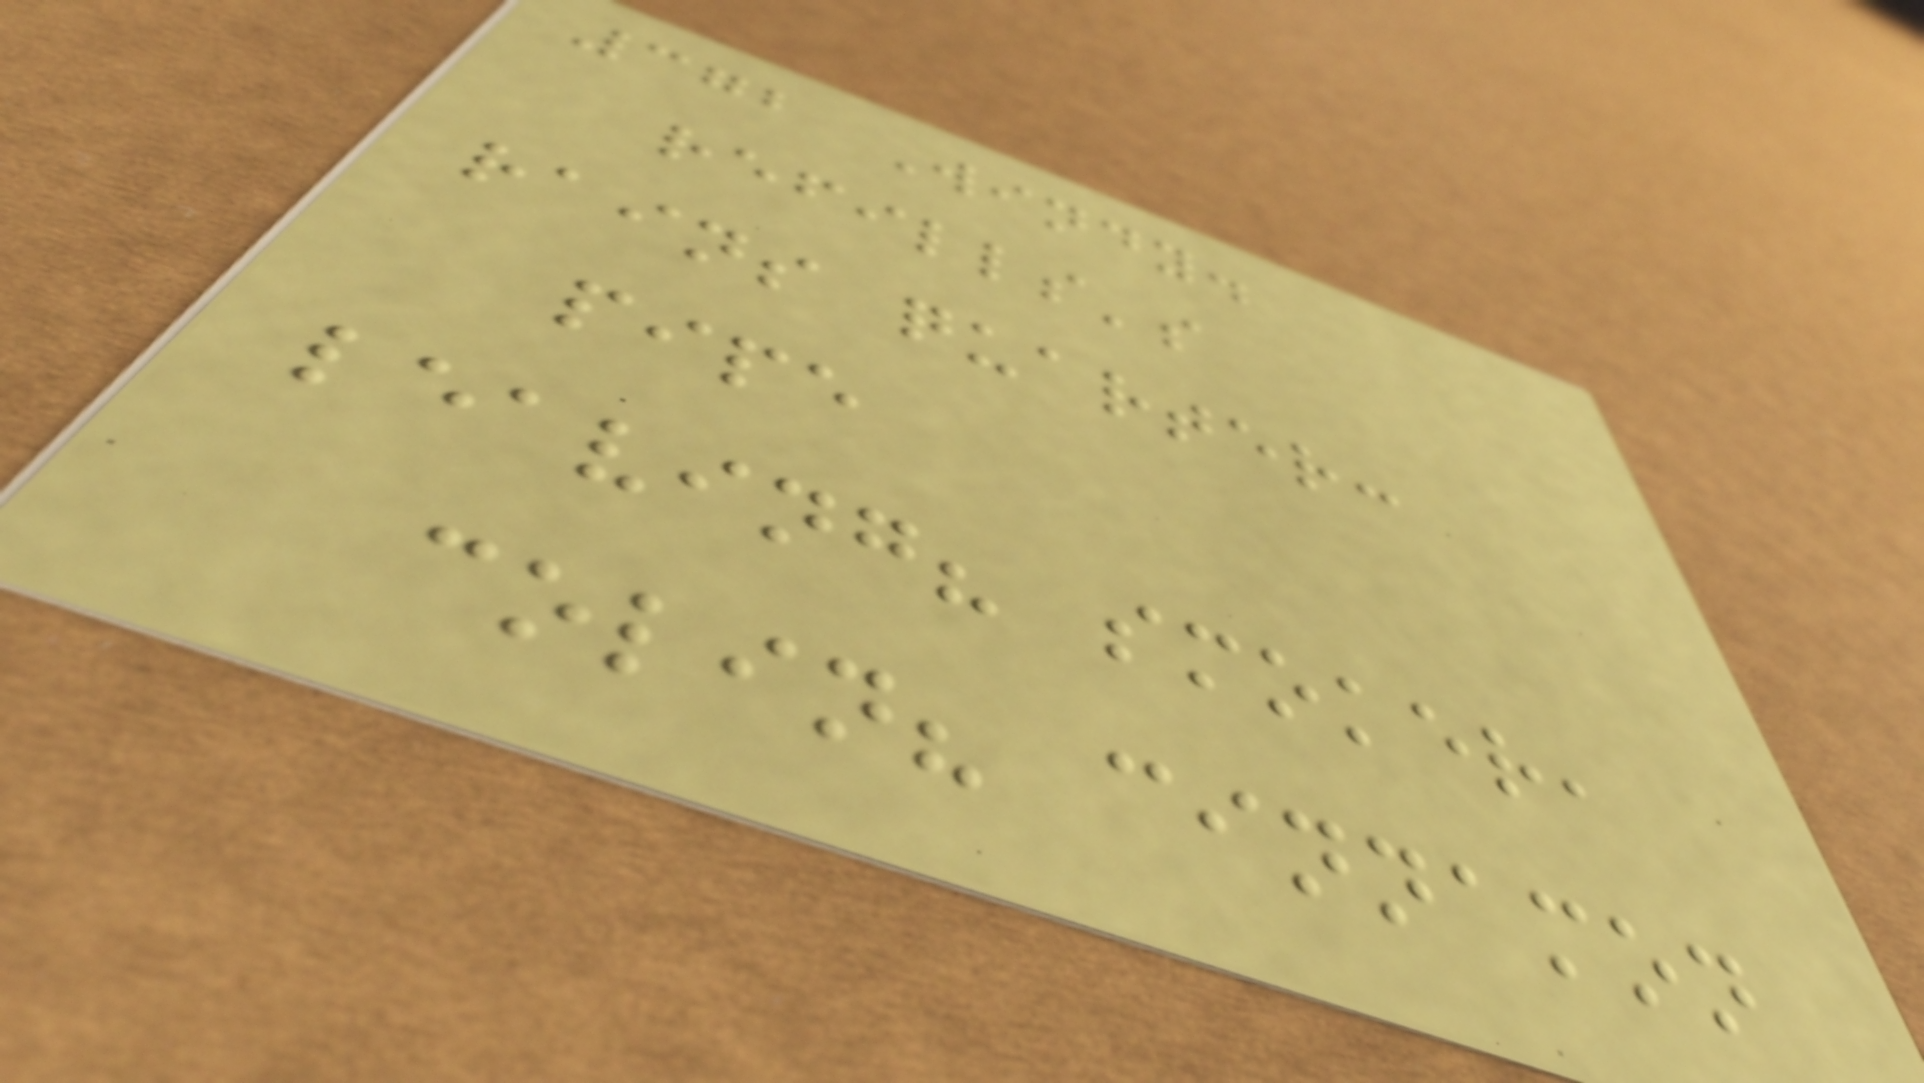372 Windy.
refills's
rains quarter:
pipe
leaving? smoker,
colin? cinnamon
